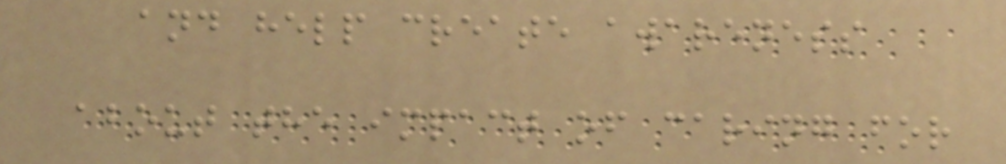and help create awareness
about the impact of caring for
